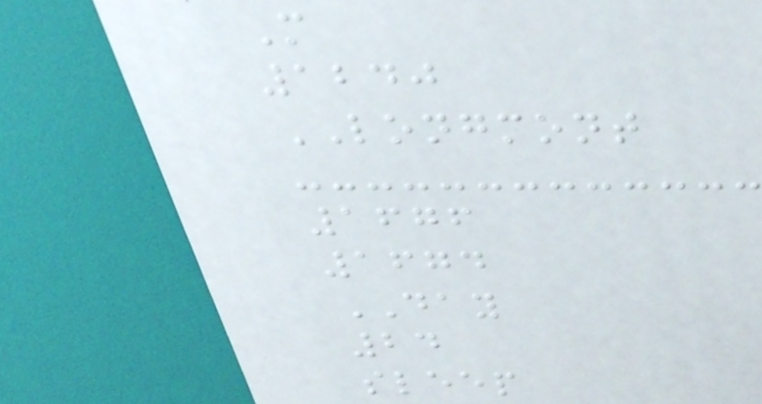M
1240
LONGMONT
1676
1674
DAY
24
sleep
